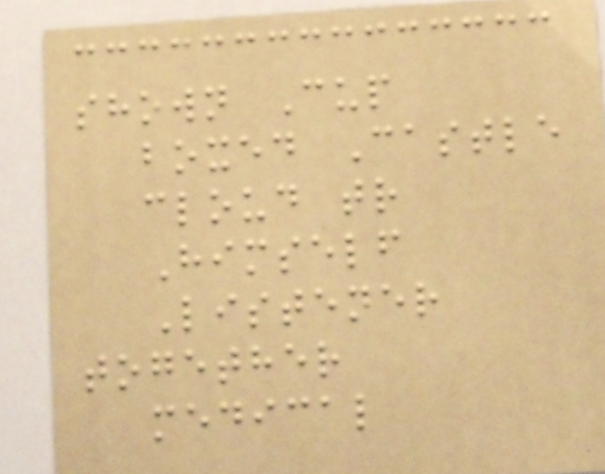shown Cup
boxed Castle
cloud tr
Himself
Listener
together
medical
